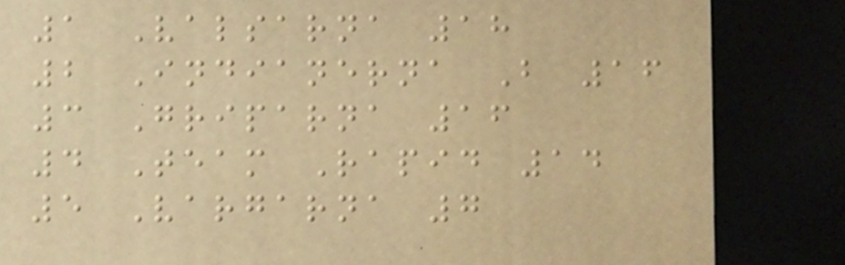1 Valsarna 18
2 Indianerna B 16
3 Griparna 16
4 Team Rapid 14
5 Vargarna 7
